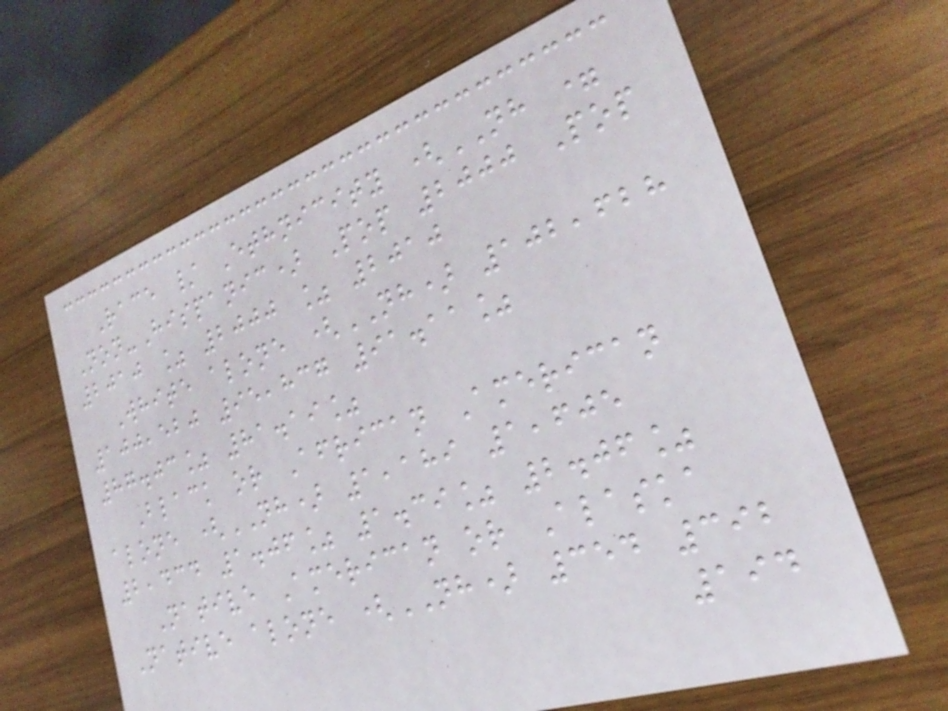Race / Ethnicity (NH =
Non-Hispanic) Pop 2000 Pop
2010 % 2000 % 2010
White alone (NH) 102,628
100,520 95,837 91.11%
87.03% 81.19%
Black or African American
alone (NH) 1,189 1,605
2,434 1.06% 1.39% 2.06%
Native American or Alaska
Native alone (NH) 354 392
194
